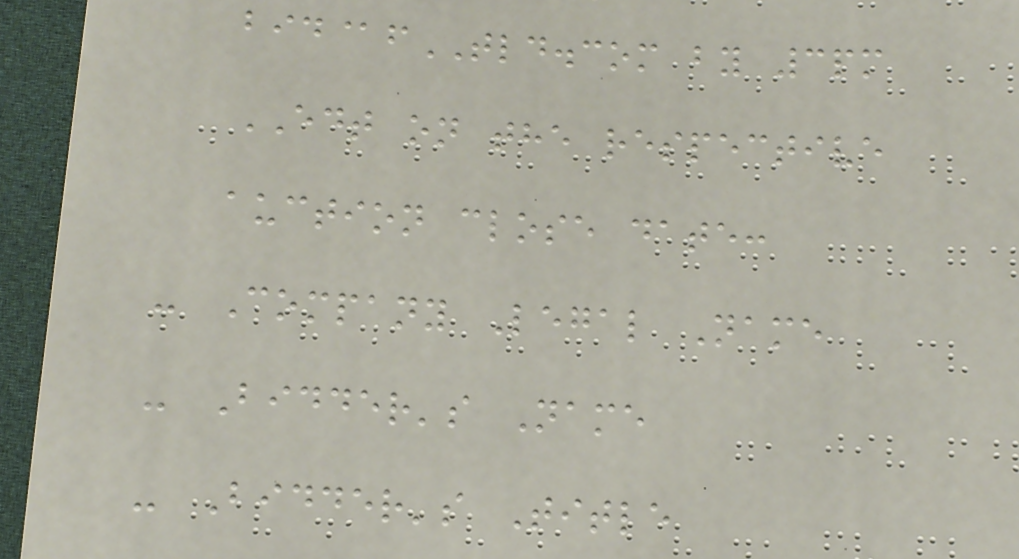bid@fTLD.com by 3pm
EDT on the respective
auction close date:
- Company Legal Name
- Bidder's Name
- Bidder's Title
